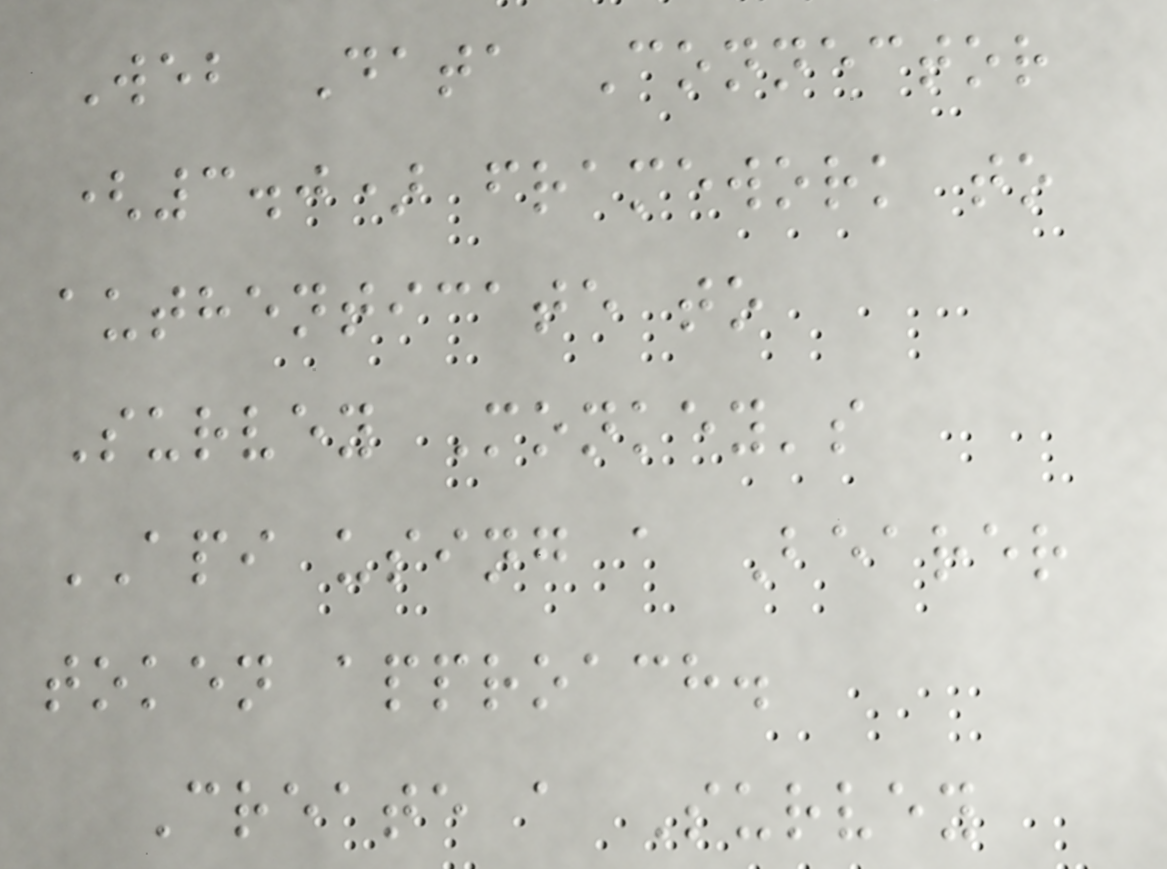Web Data Connector
(3.0) framework to
authenticate to
Survey Monkey's
API using a Bearer
token approach.
Create a Survey
